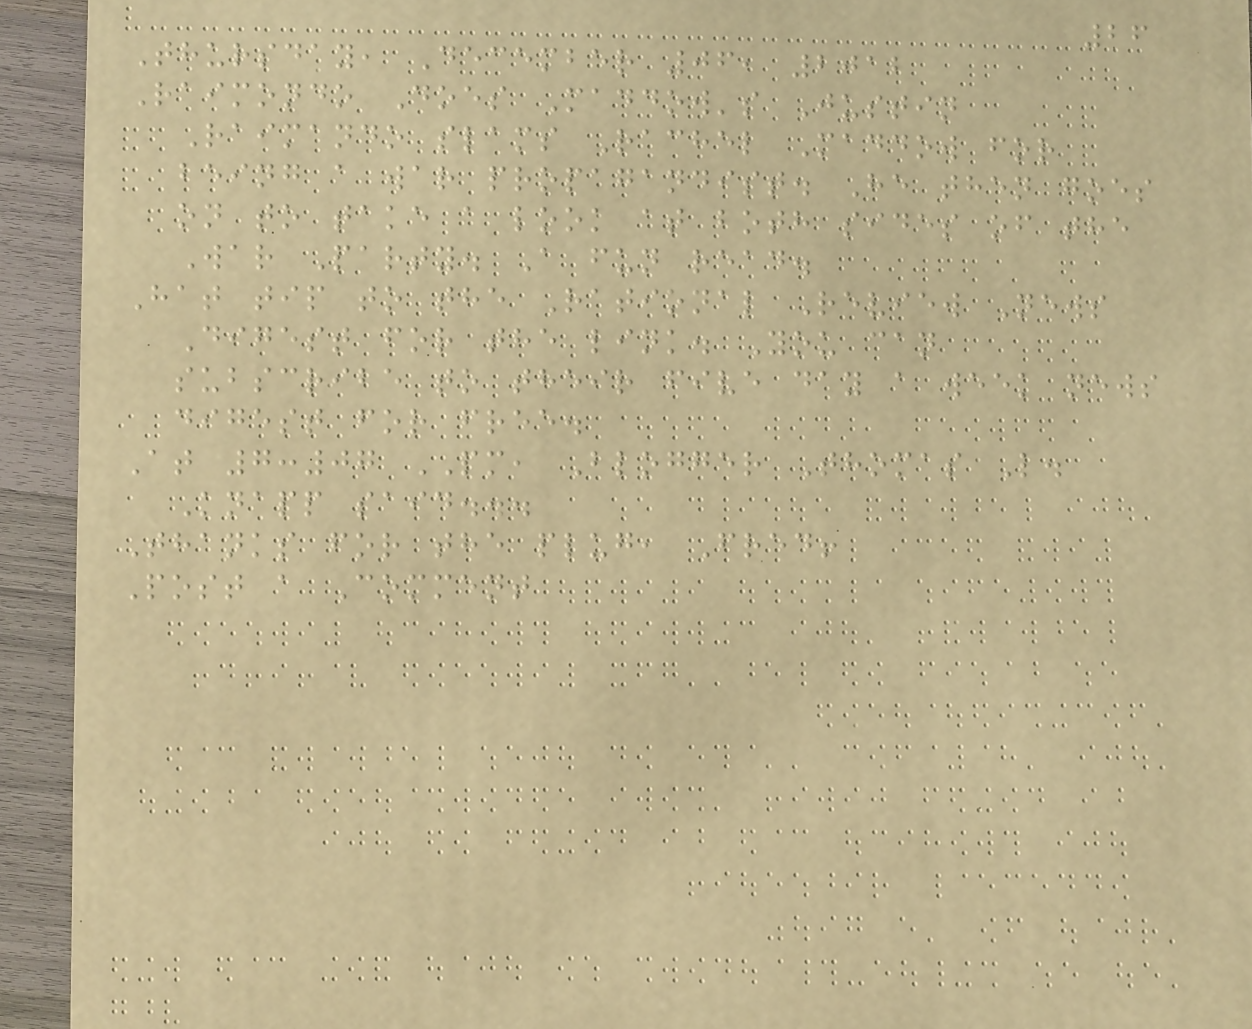26
Thursday, December 06, 2012
Raimondo Does Maddow's Justin
Raimando slams Rachel Maddow for
being a war propagandist. He then goes
on to take a look at both sides of the
War Party. A fun read.
Hat tip to the Rational Review News
Digest for the link. You can
subscribe to their five day a week news
digest for free.
At 7:07 PM, Blogger Thomas L.
Knapp said...
Thanks for the plug, Fred!
Post a Comment
